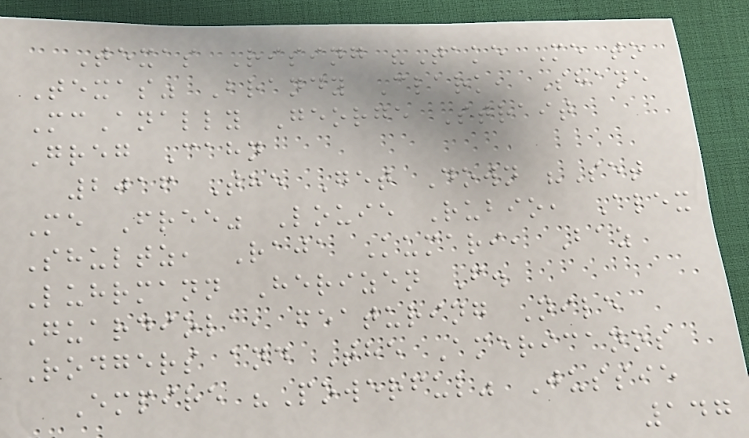Texas Rising "Take Me to
Texas" Brandy Clark, Shane
McAnally George Strait
Greg Cahn
2016 The Get Down "Set
Me Free" Louie Rubio, Alex
Shultz, Raja Kumari, Baz
Luhrmann Herizen F.
Guardiola, featuring Nile
Rodgers and The Americanos
Empire "Powerful" Jussie
147
